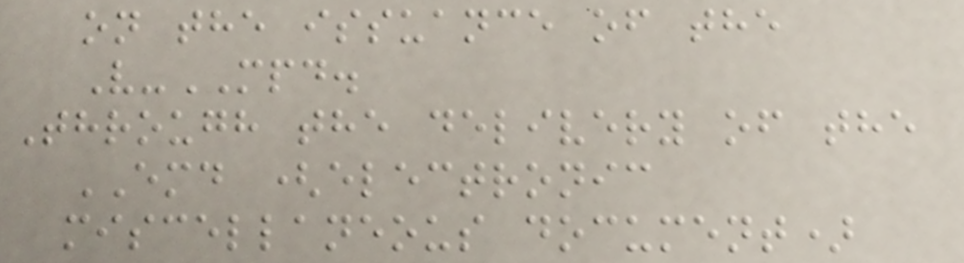on the issuance of the
V-MPD.
Through the delivery of the
EMD (electronic
miscellaneous document)
